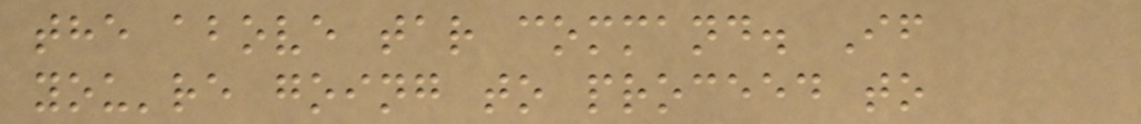the above tar command. If
you're going to proceed to
